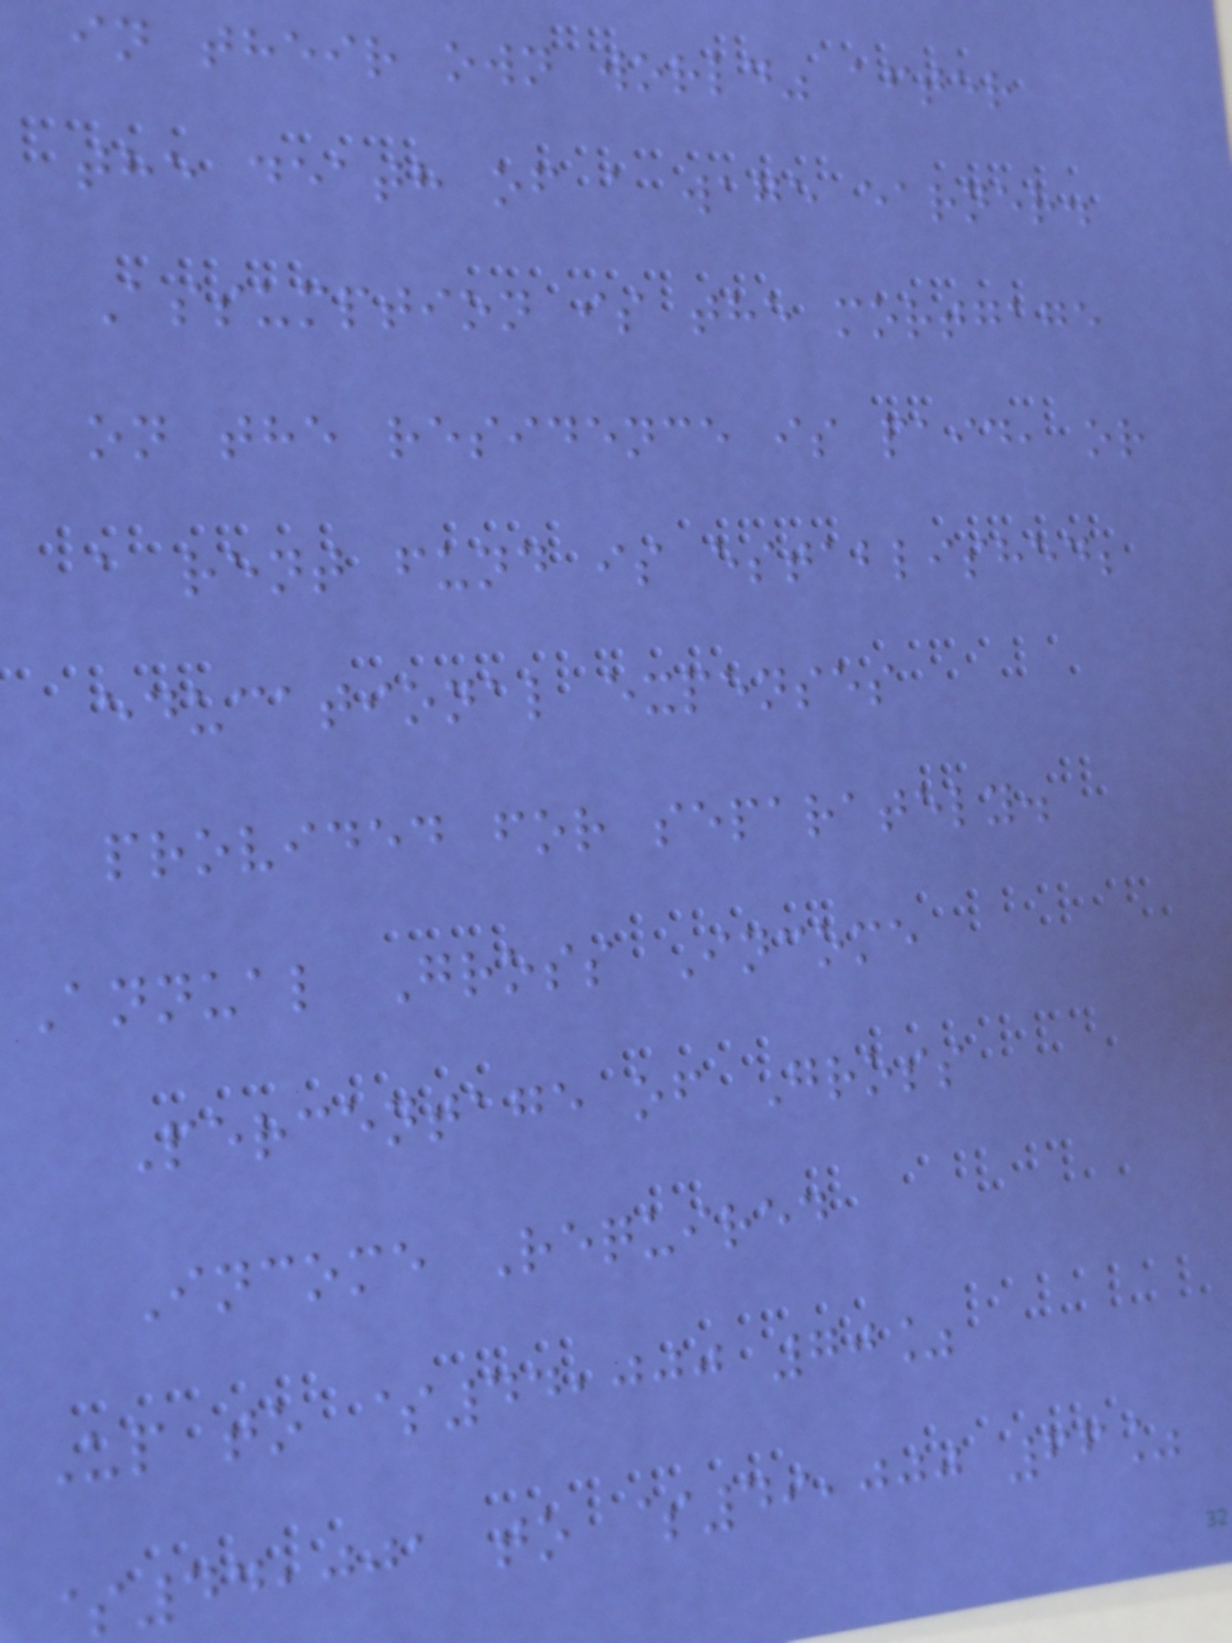in their own world" after
the death of a wage earner.
Assumption is the mortgage
on the residence is paid, or
a rent fund is established;
educational expenses
provided for separately.
Annual Gross Income
Percentage of Gross
Income Required
Up to $44,000 70%
44,001 to $49,000 66%
